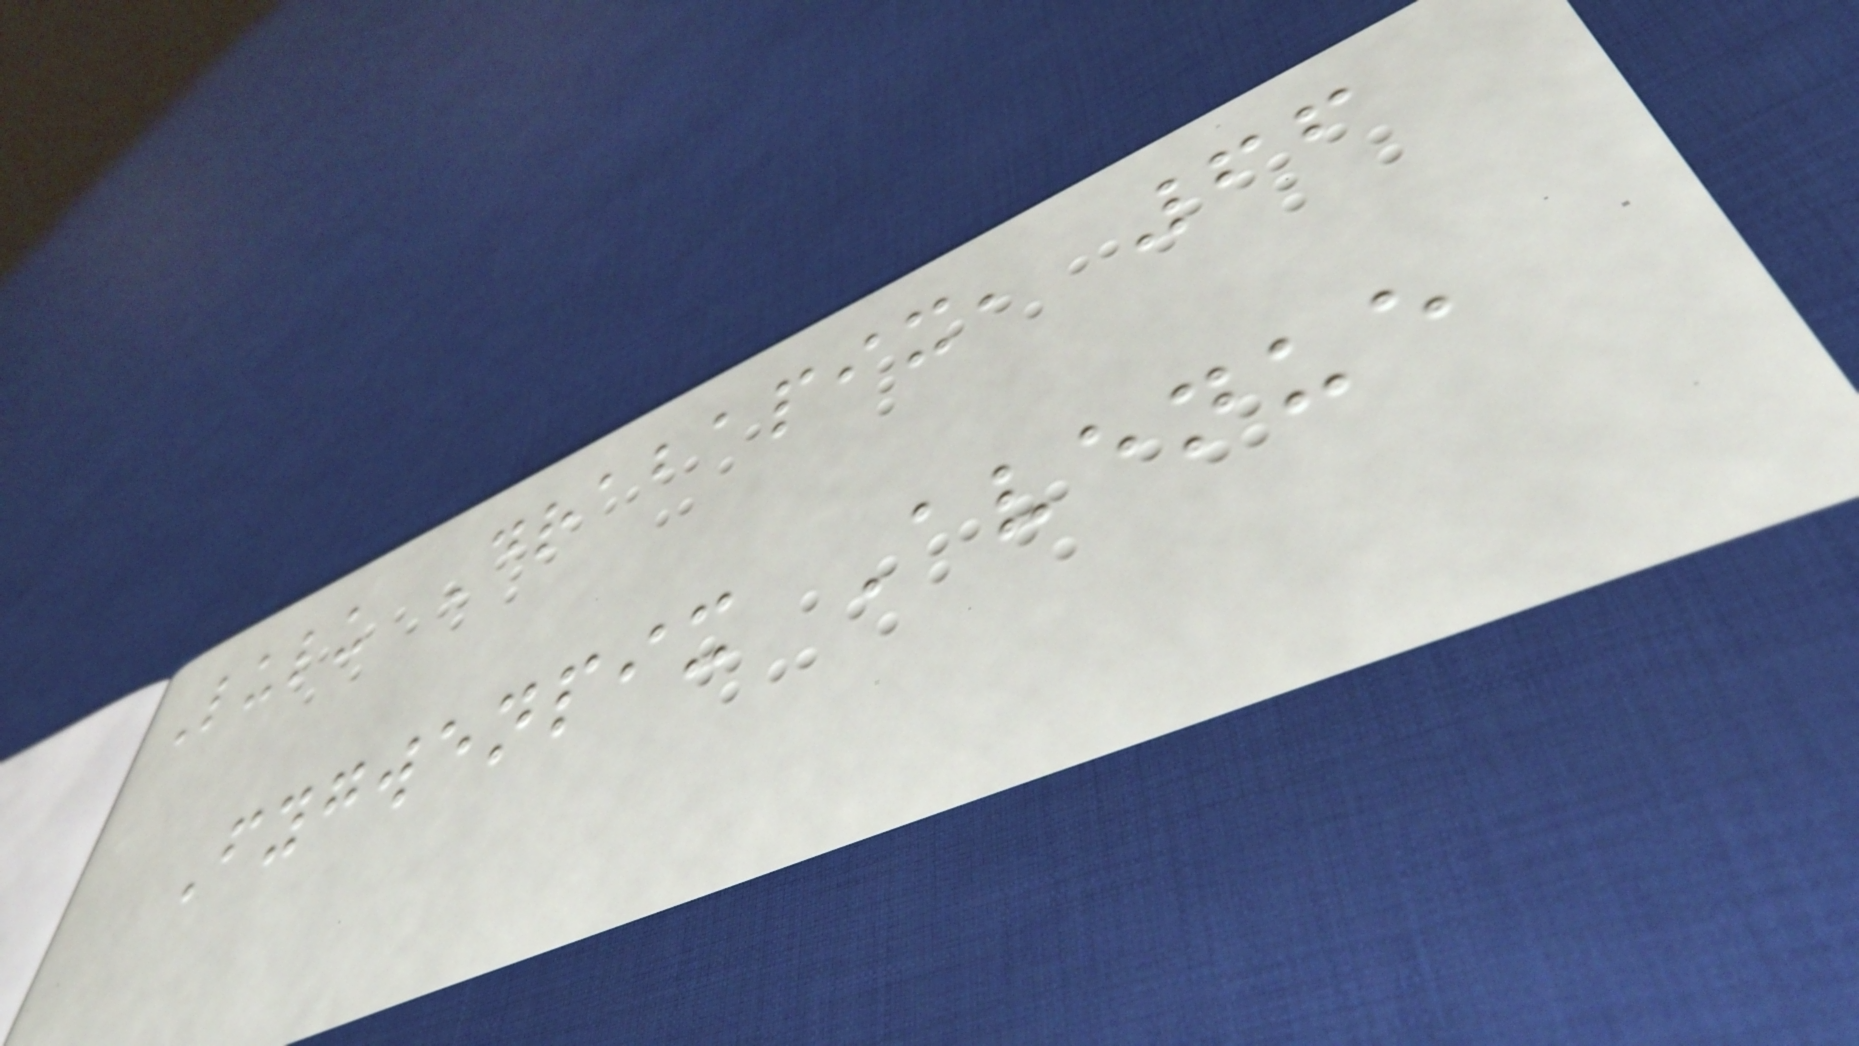Lulu Drabapix, 66
Fygwenpix Avenue
